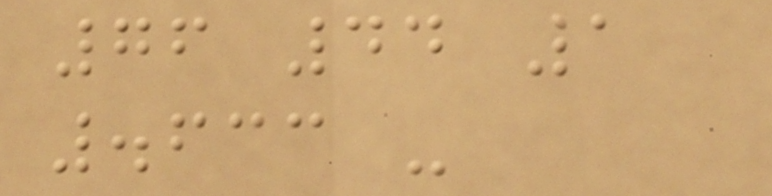76 44 1
.633 -
